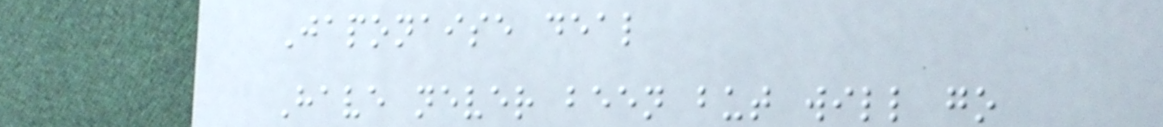Japonaise deal
Have never been but will go
